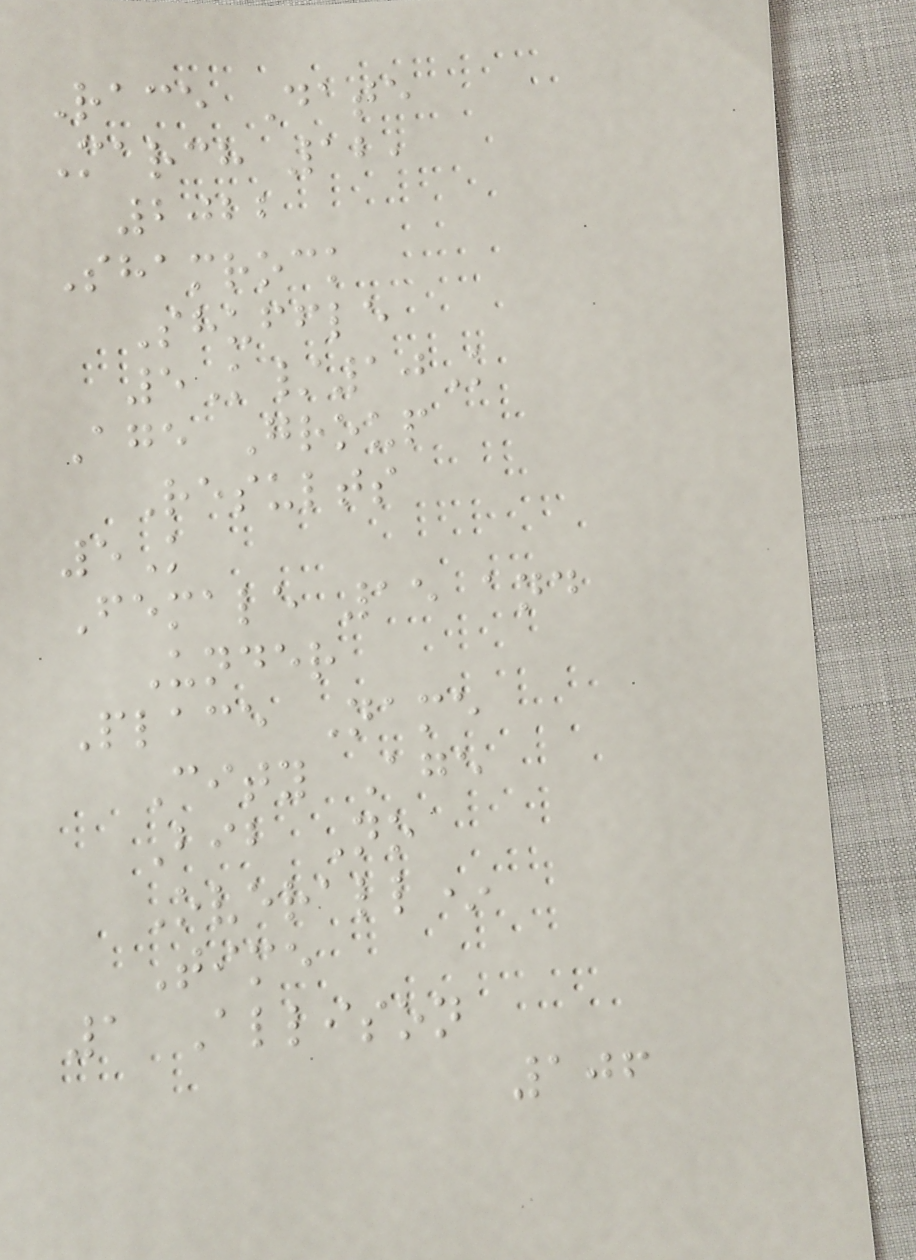Race Date
March 12,
2022
Shamrock
Shuffle
5K/10K
Age Group
Results
5K
Female 15 and
Under
Place Name
City Age
Bib No
Overall*
Time
1 Allison
106
